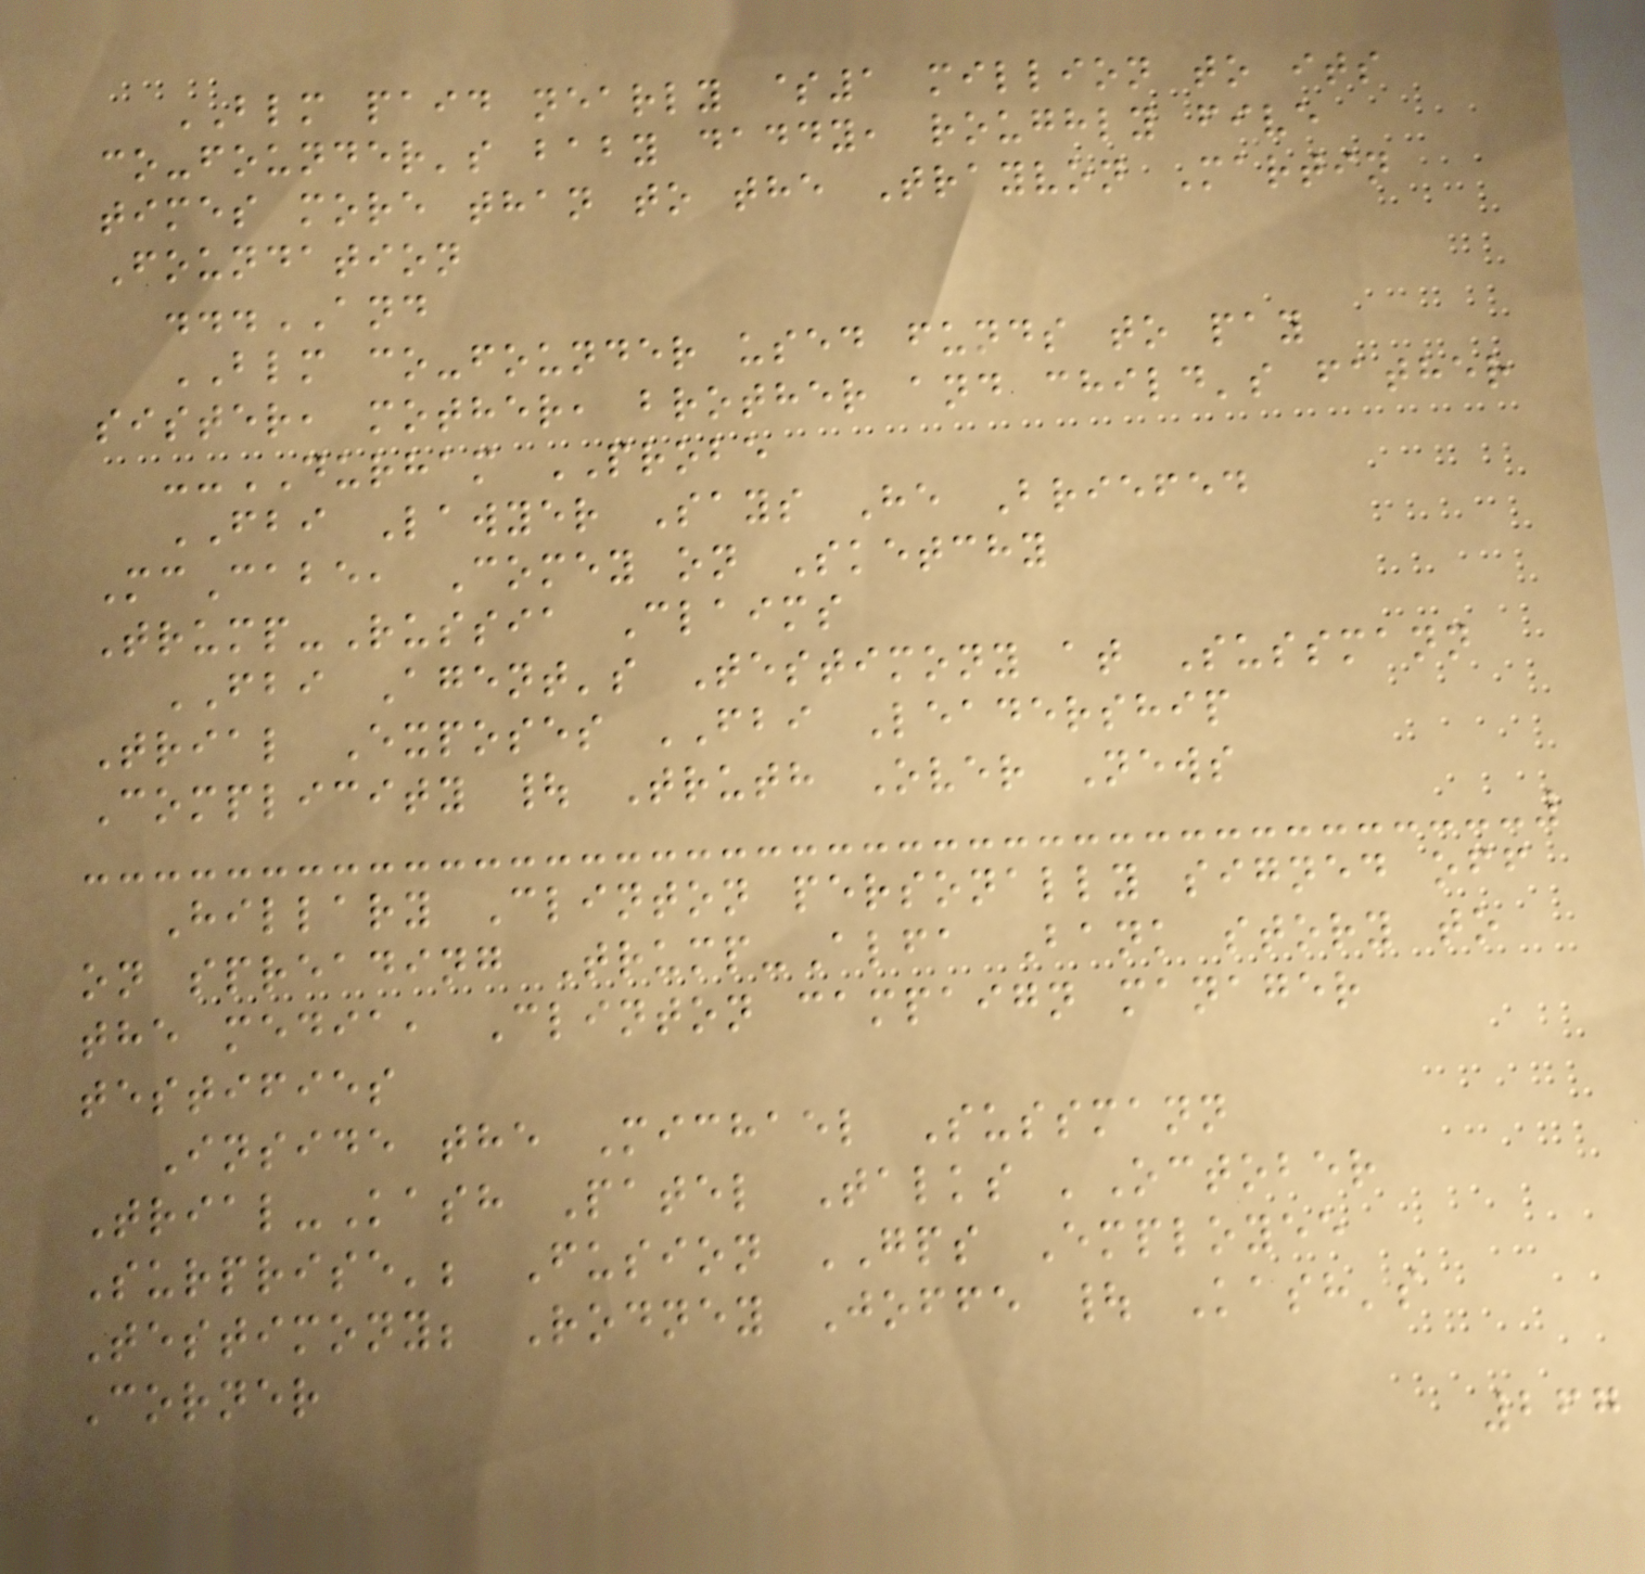BLM paid nearly $1 million to its
co-founder's baby daddy, roughly five
times more than to the Trayvon Martin
Foundation
...AND
BLM co-founder used funds to pay
sister, mother, brother and child's father
--DURHAM PROBE
FBI Lawyer Says He Briefed
McCabe, Comey on Sketchy
Trump-Russia Claims
FBI Agent's Testimony at Sussmann
Trial Exposes FBI Leadership
Complicity | Truth Over News
Hillary Clinton personally signed off
on spreading Trump-Alfa Bank story to
the media, Clinton campaign manager
testifies
Inside the Michael Sussmann
Trial-Kash Patel Talks 'October
Surprise'; Fusion GPS Employee
Testimony; Rodney Joffe | Kash's
Corner
267
